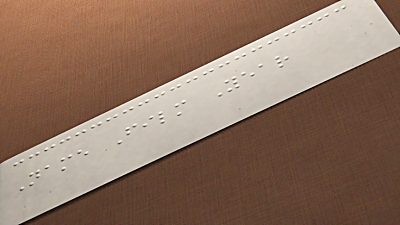Name Film Year
